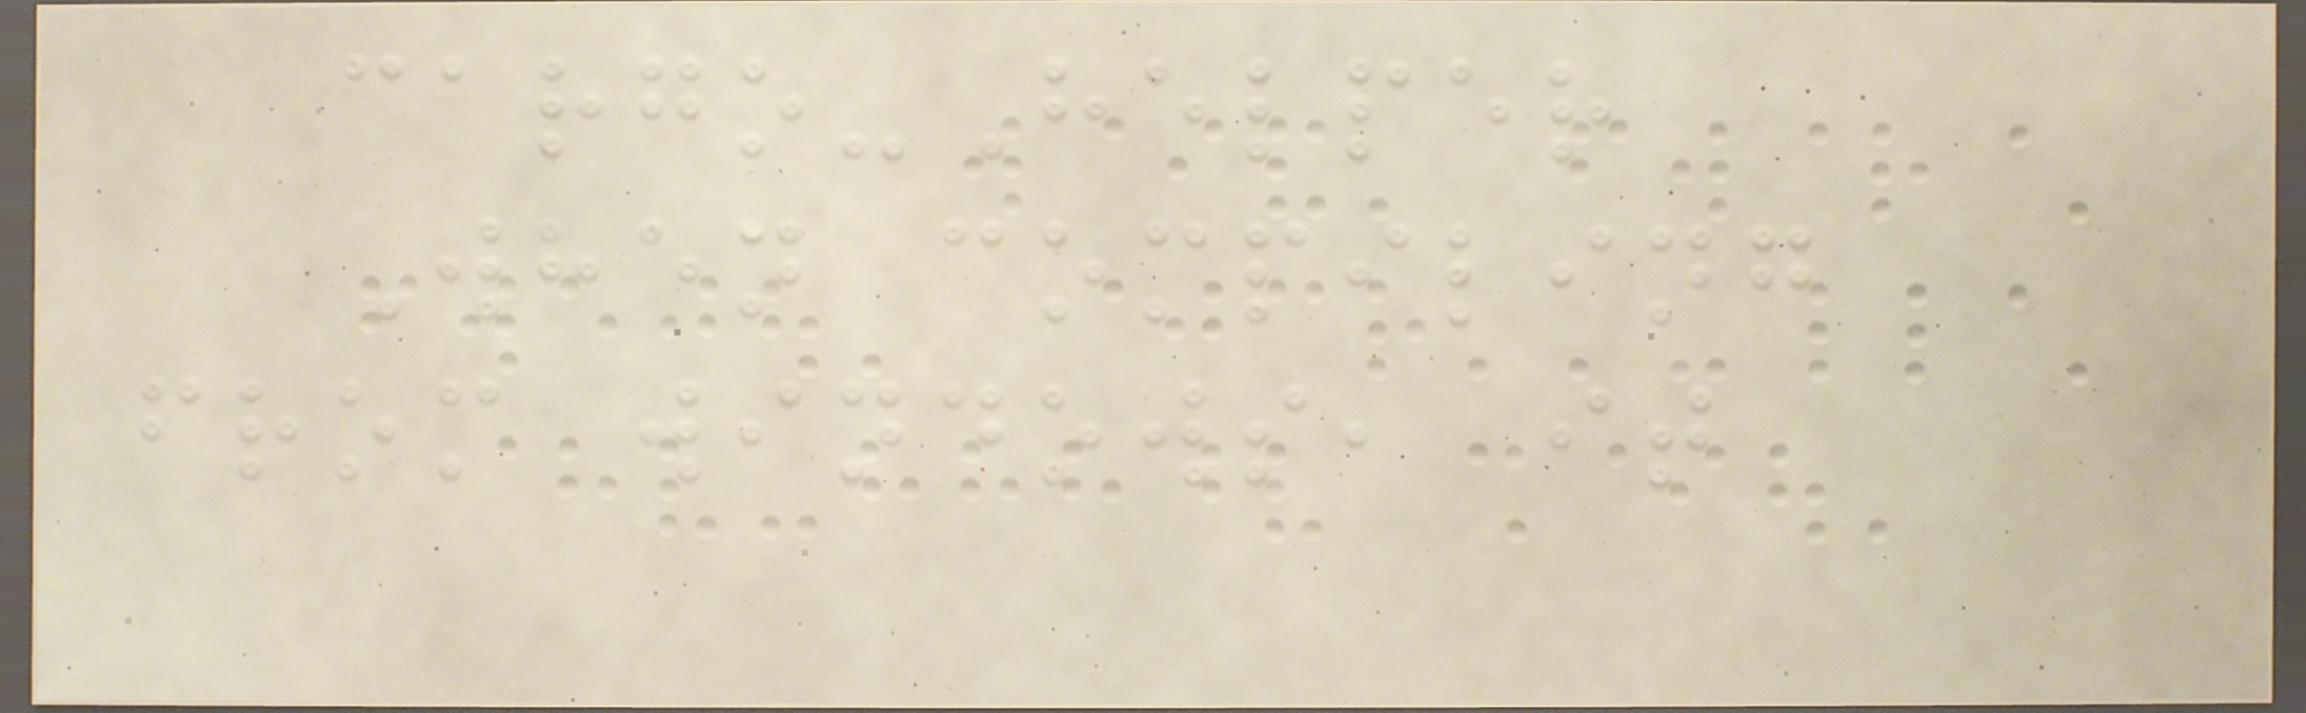cargo-Helper
When compiling
from windows, it
